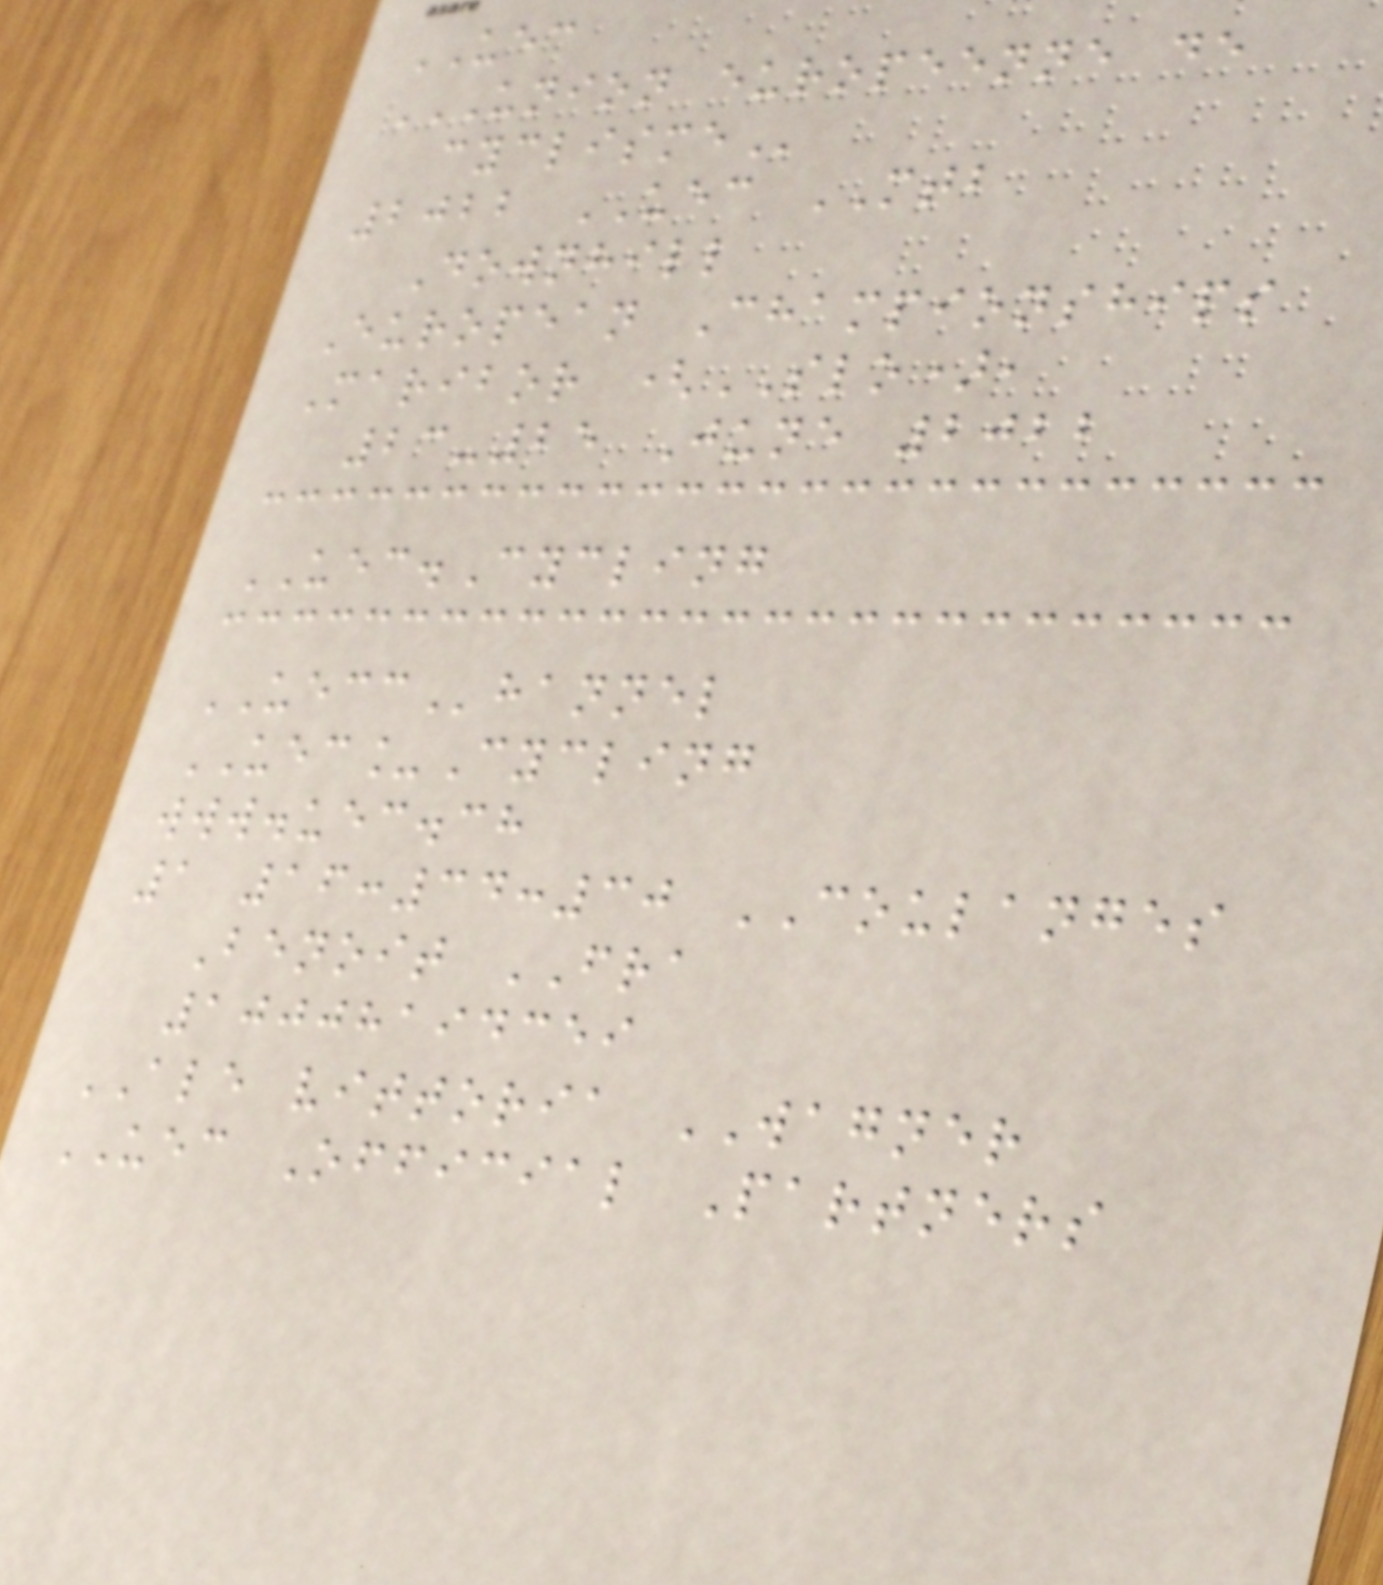UEC
UNION EUROPEENNE DE
CYCLISME
2022 UEC MTB
Downhill
European Championships
Maribor (SLO),
23-25 June 2022
UEC.Cycling
UECChannel
UEC_Cycling
www.uec.ch
1 16:34:30 COULANGES
Benoit FRA
10008194359
ALE vittoria WAGNER
UEC Official Partners
